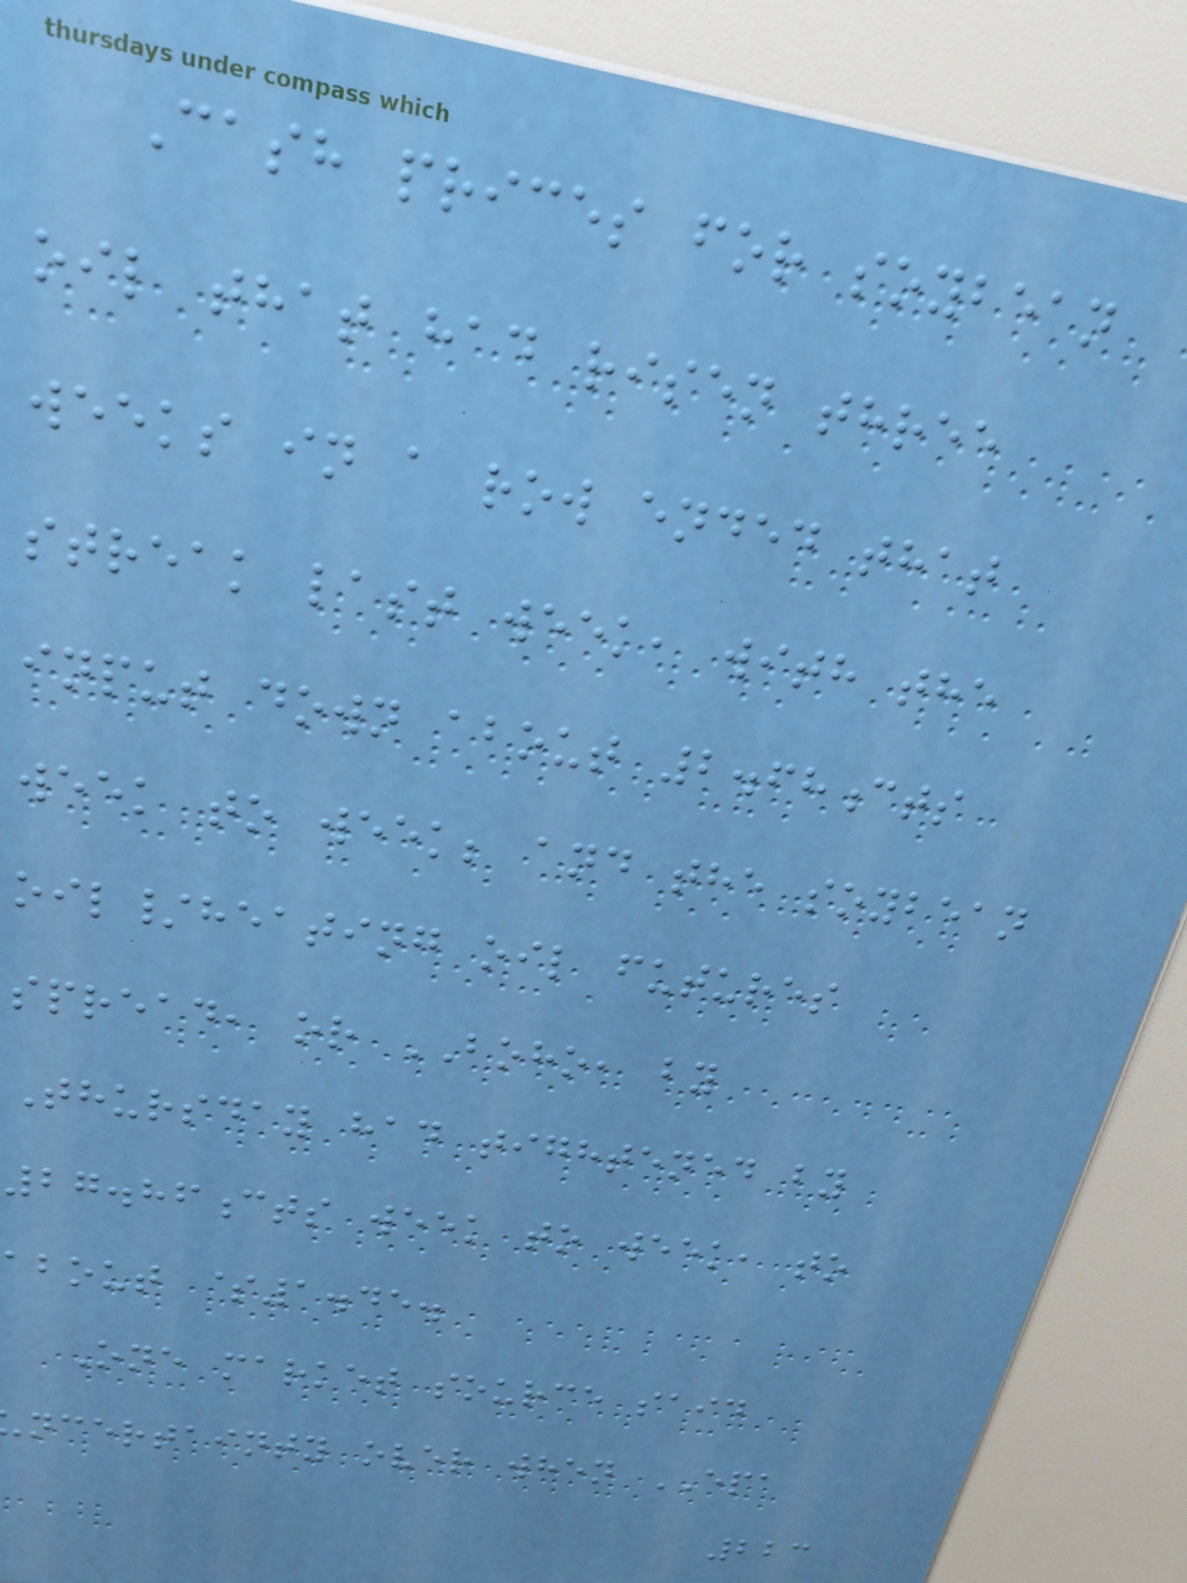Cash prices for soybean
oil that had risen three
weeks in a row ended that
streak last week, with the
input down about 2.68cts
week to week; and the soybean
oil/heating oil futures
spread, or BOHO, by
Thursday had tightened by
27.86cts week to week, to
about $1.45.
One market source said
ncertainty over when EPA
223
